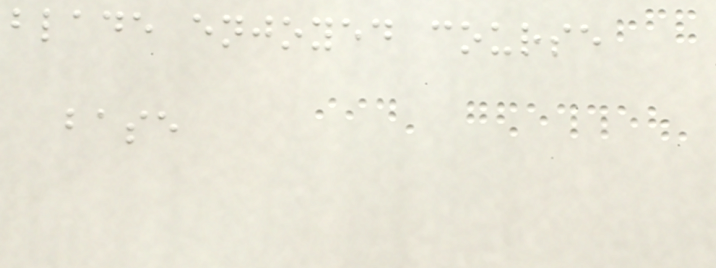blade enjoyed course
base
